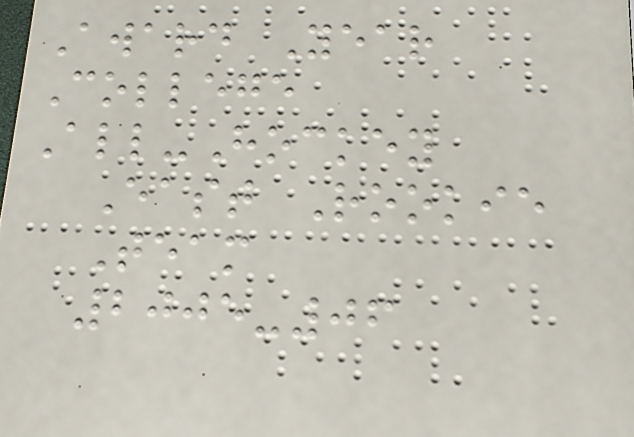Award Year
College
All-Hockey
East Rookie
Team
2005-06
